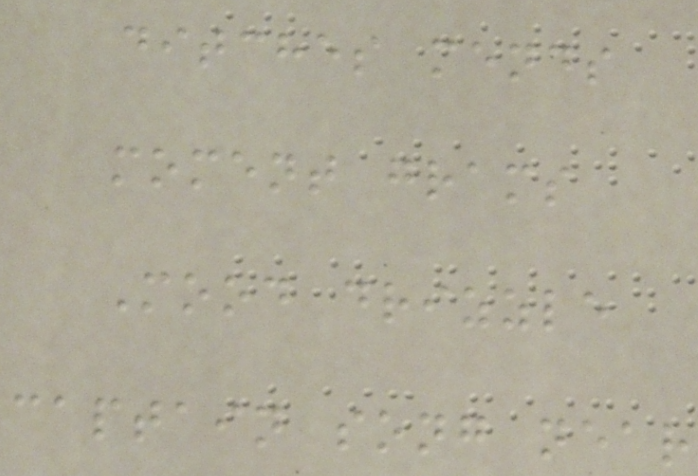ditches mends
moment grams
Mood drizzle
captain song near
